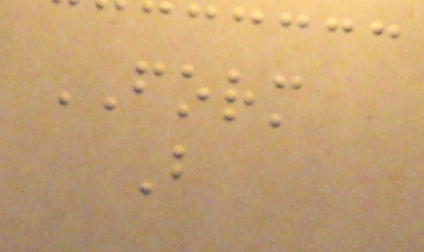FORM
B
